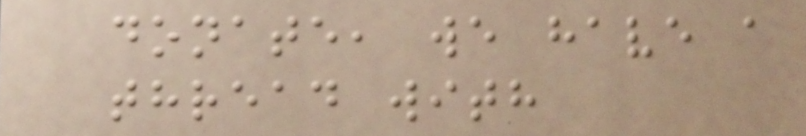donate, we have a
thread with
